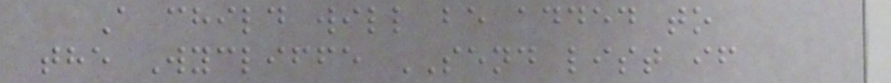A child will be added to
the Wycliffe SEND list if
